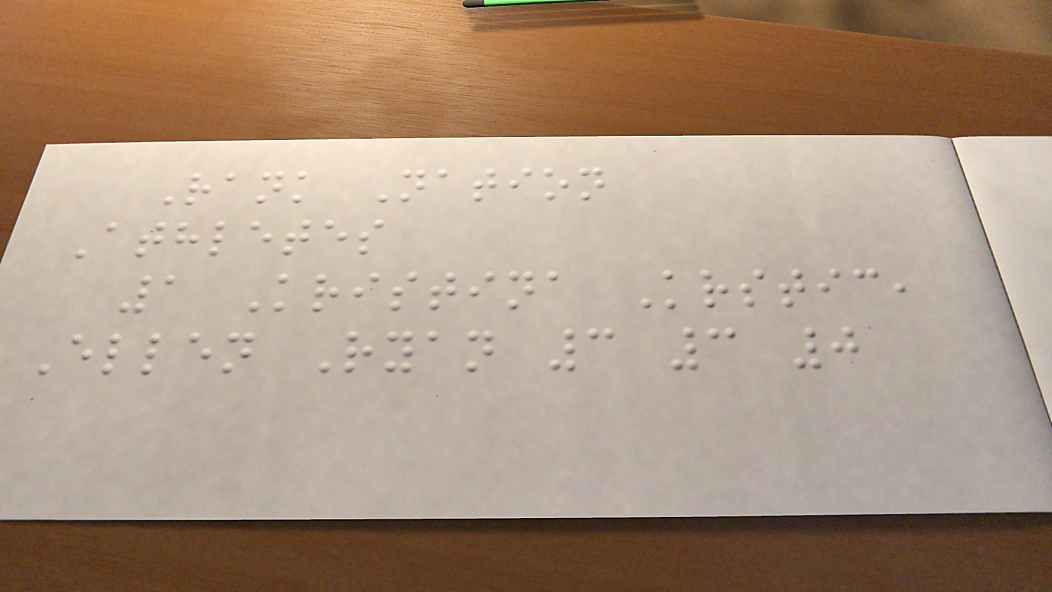Rank Nation
Athletes
1 Kristina Krstic,
Ellen Ryan 3 3 0
